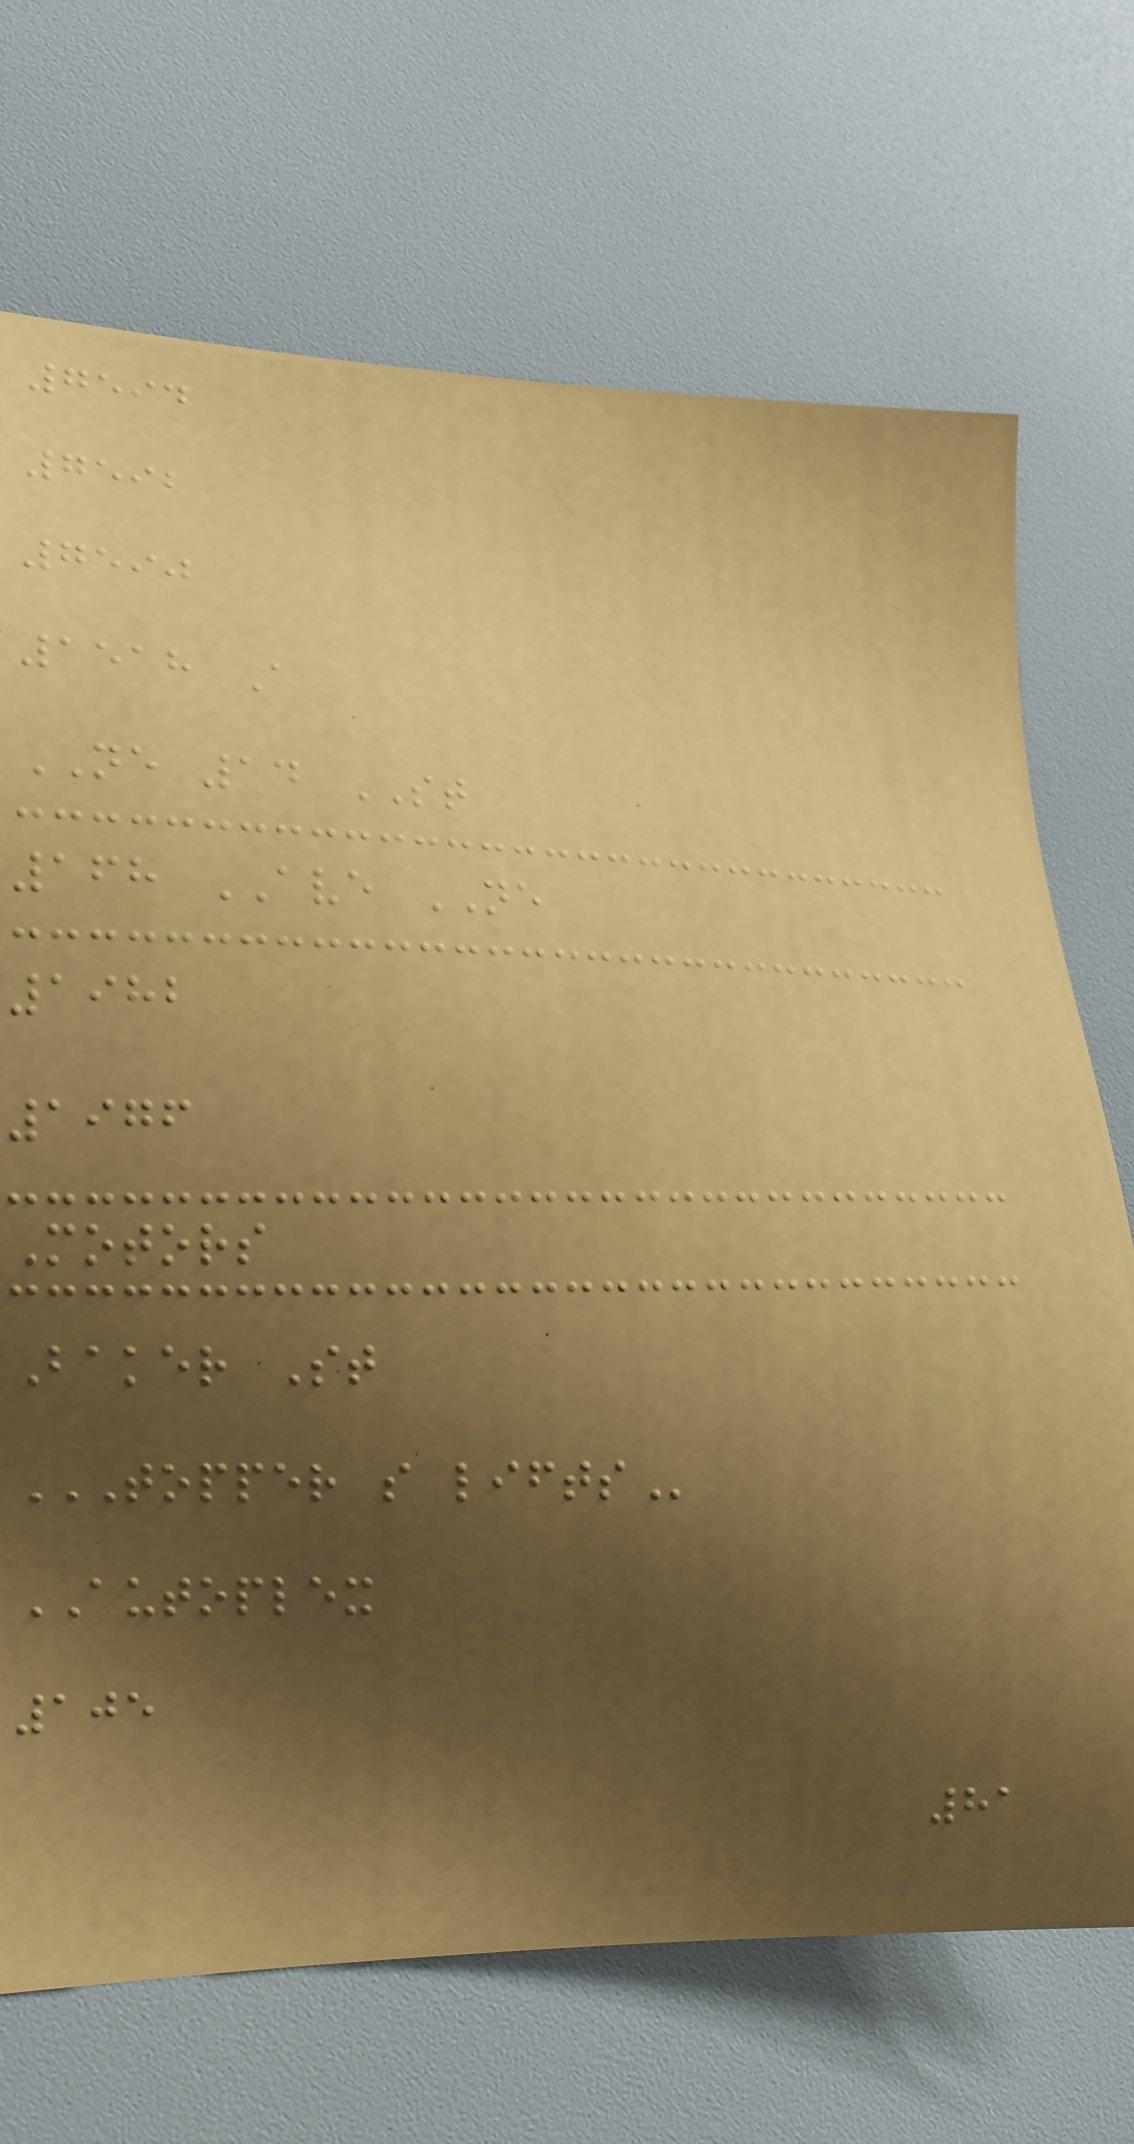7594
7592
7590
1518 A
NE 14 ST
168 AVE NE
1982
1976
Motors
Baker St
TOPPER S LIFTS
AUTOPLEX
105
81
